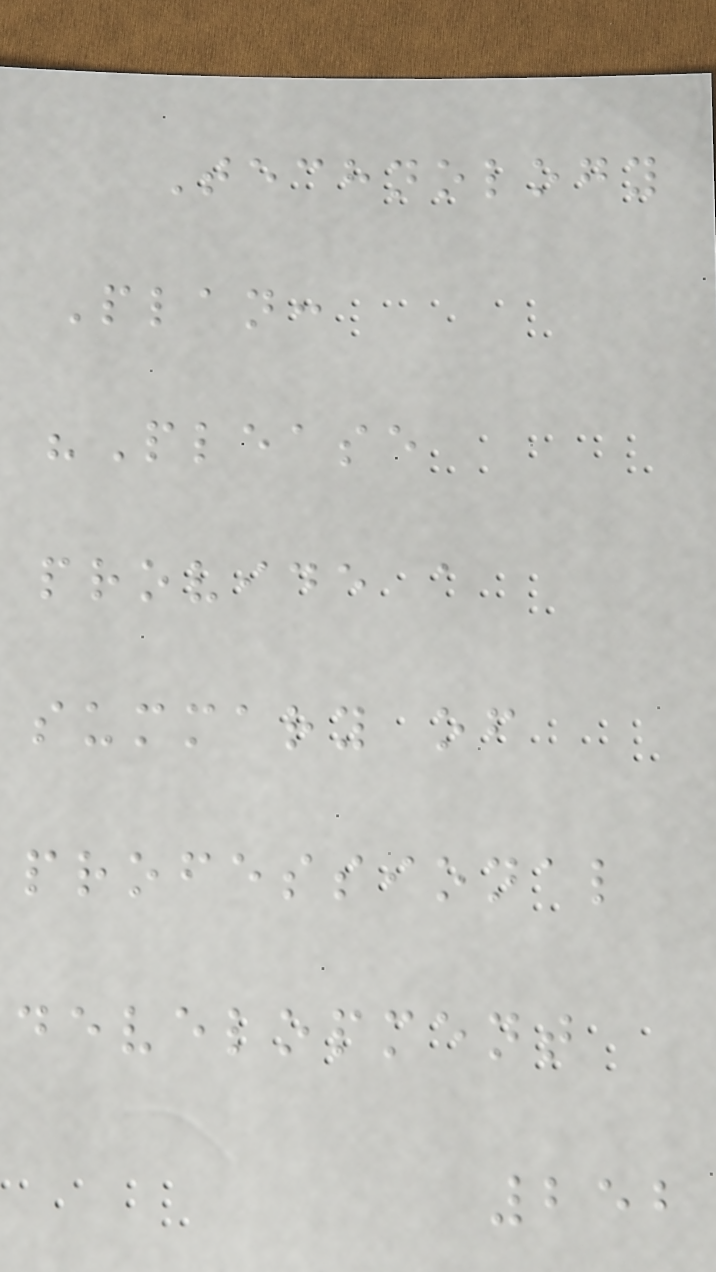Technology
Plan:
"Please
provide a
summary of
professional
development
252
